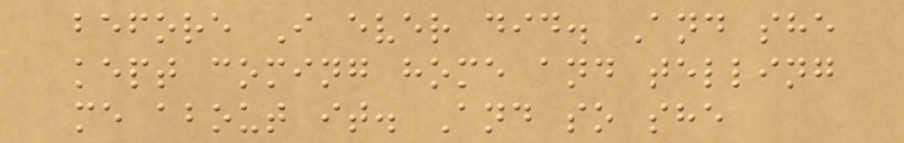before I ever did. And she
kept coming home and telling
me about it. And so she
